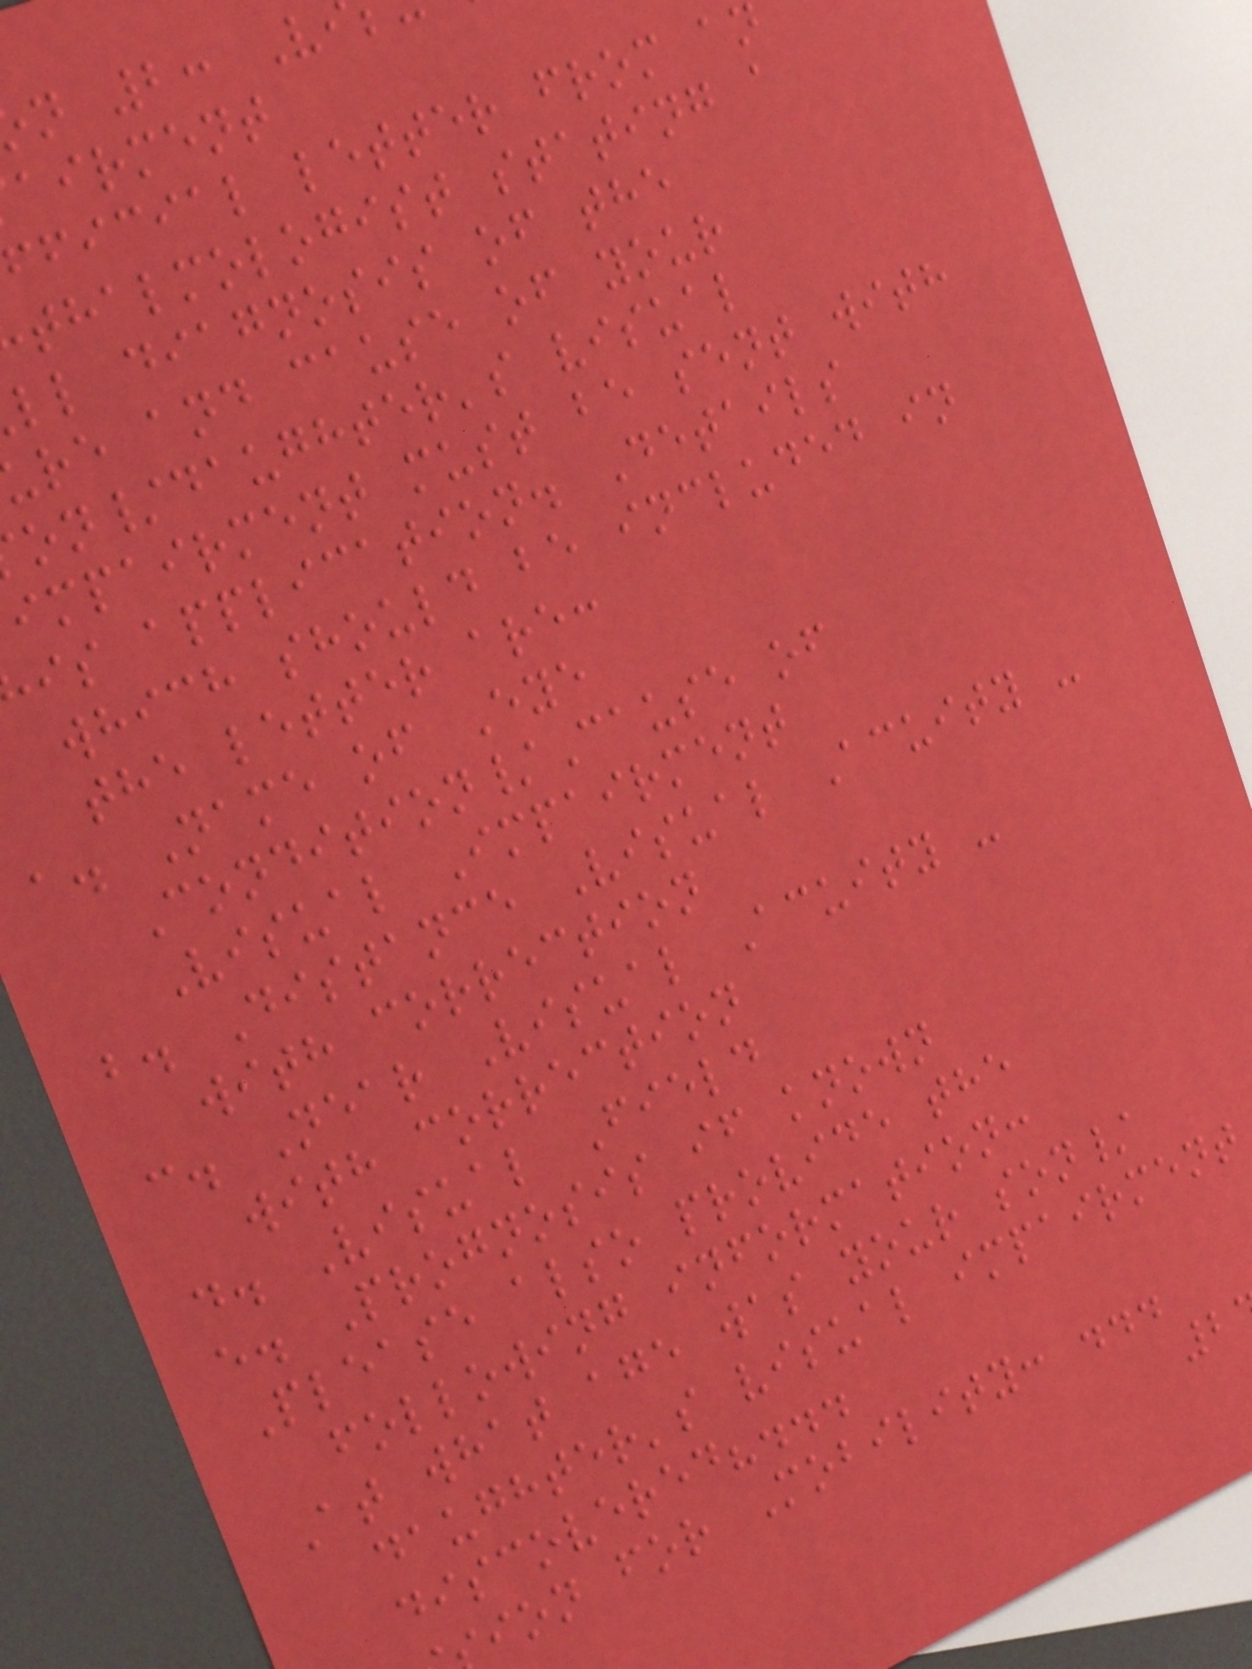n 2: V
airment
fficial letter from an
thalmologist stating a
ll diagnosis of the
re and cause of your
on/daughter's visual
impairment must be sent with
is application. Details
which should be included in
the letter are:
a. Name of Eye
Condition/Cause of
Visual Impairment
b. Distance Visual Acuity -
with correction
c. Near Visual Acuity -
with correction
d. Visual Field
e. Prognosis if known
Please also provide the
following information:
At what age was your son/
daughter's visual impairment
discovered?...
ion for Mobility: ...
